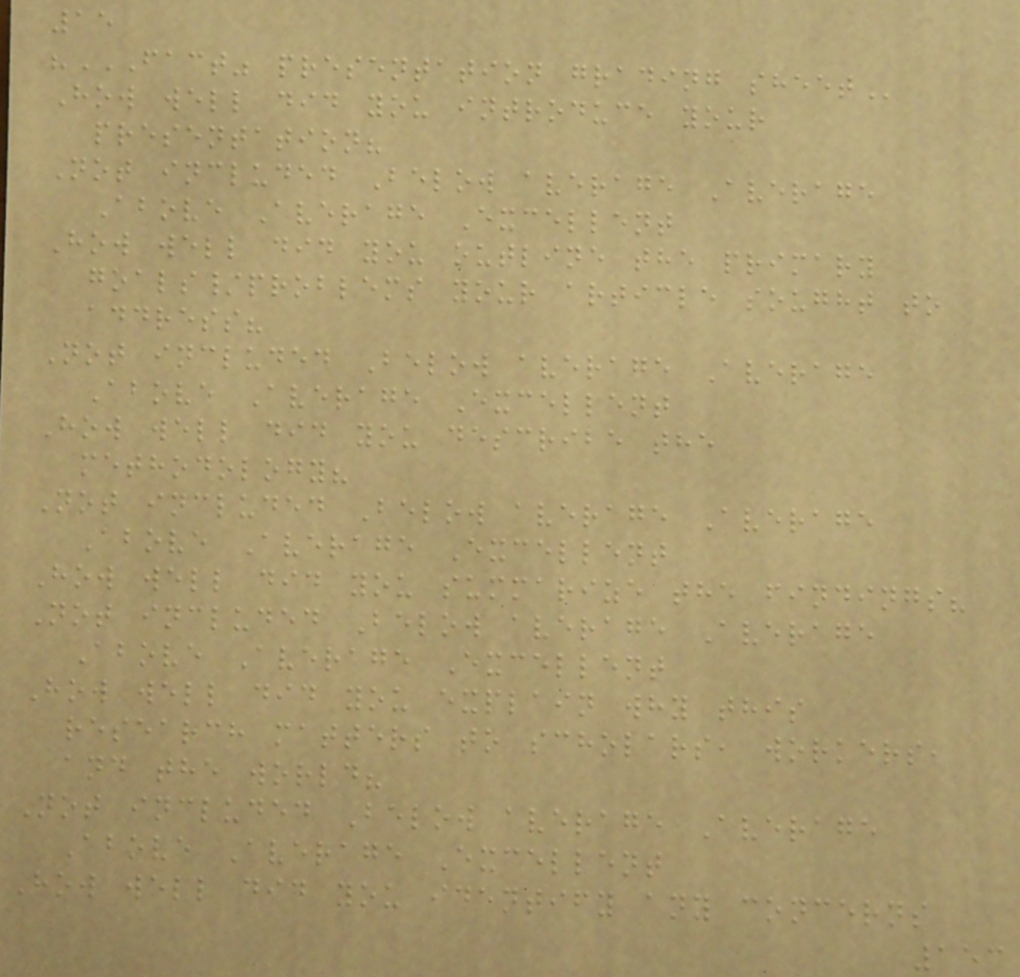15
"FACT" PRESENTATION GRADING SHEET
How well did you introduce your
presentation?
Not included Below average Average
Above Average Excellent
How well did you outline the primary
goals/problems your article sought to
address?
Not included Below average Average
Above Average Excellent
How well did you describe the
methodology?
Not included Below average Average
Above Average Excellent
How well did you summarize the findings?
Not included Below average Average
Above Average Excellent
How well did you explain why this
research matters to scholars, workers,
and the world?
Not included Below average Average
Above Average Excellent
How well did you identify any concerns
153
